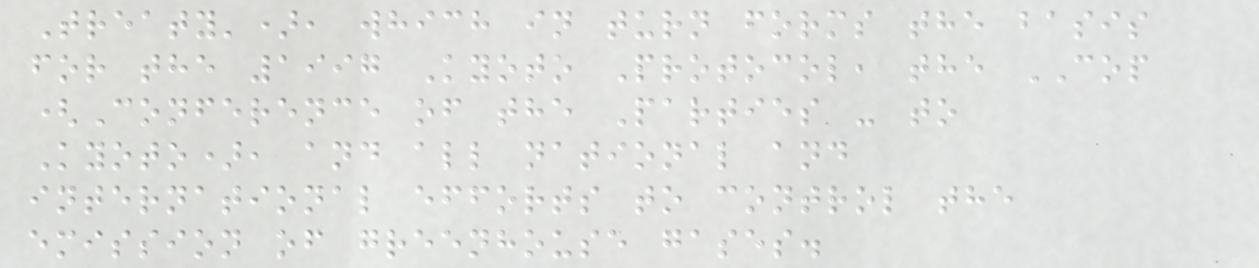Treaty'), which in turn forms the basis
for the 1997 Kyoto Protocol, the COP
(Conference of the Parties - to
Kyoto), and all national and
international efforts to control the
emission of greenhouse gases.
